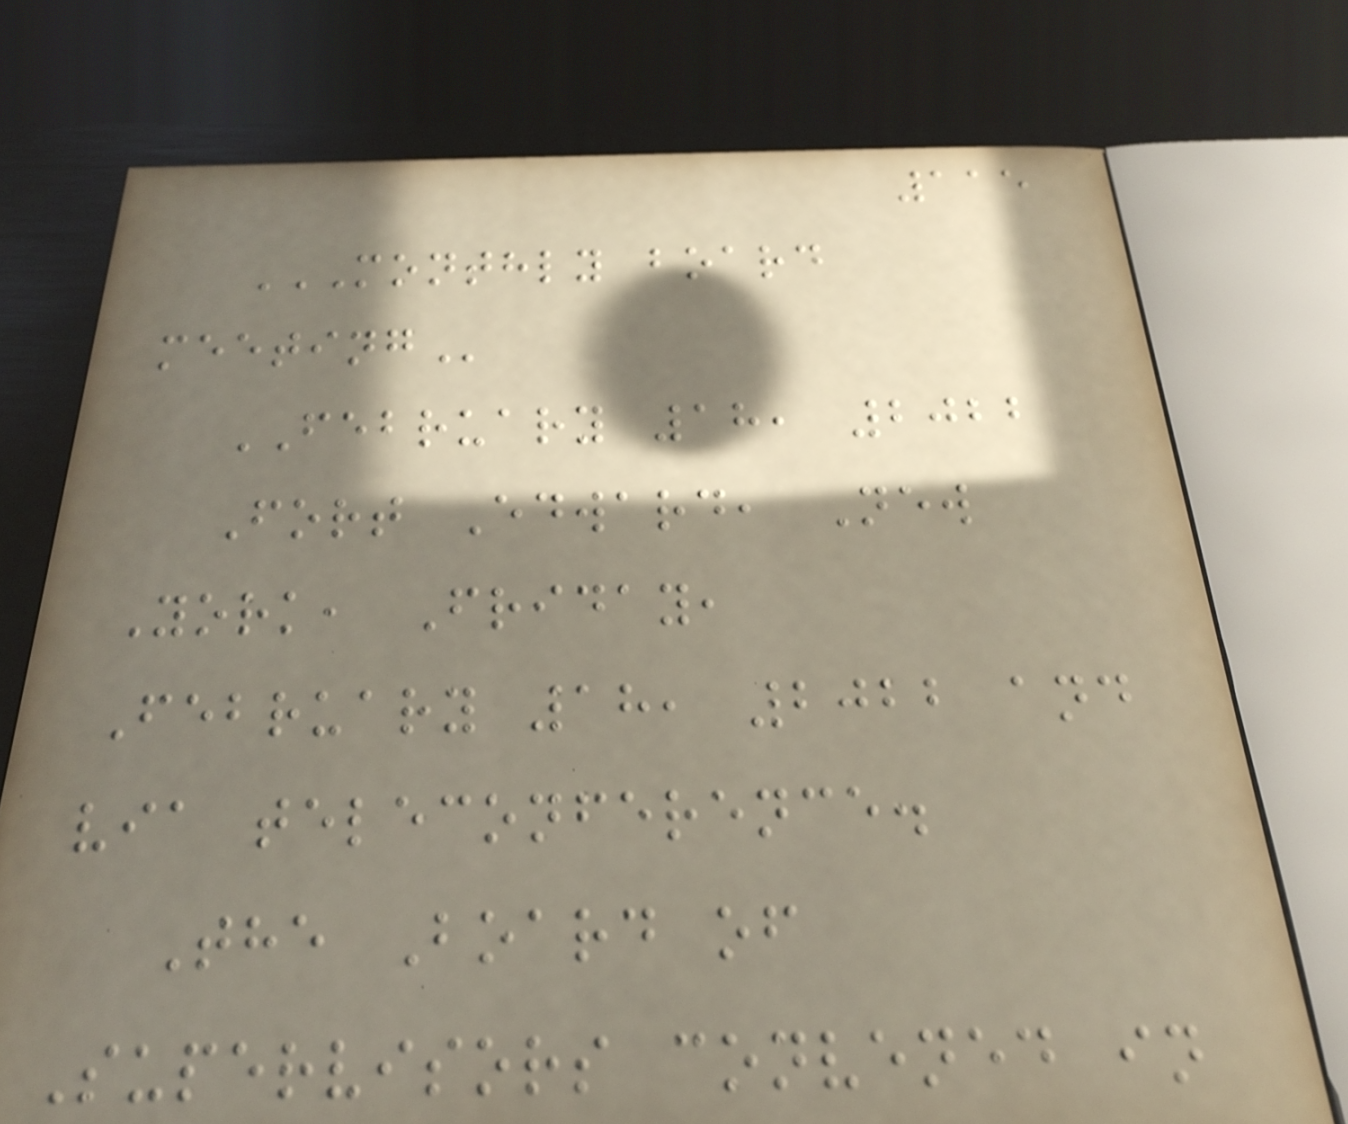115
MONTHLY BOARD
MEETING
FEBRUARY 18, 2022
Fort Edward, New
York, Friday,
February 18, 2022 and
via teleconference.
The Board of
Supervisors convened in
